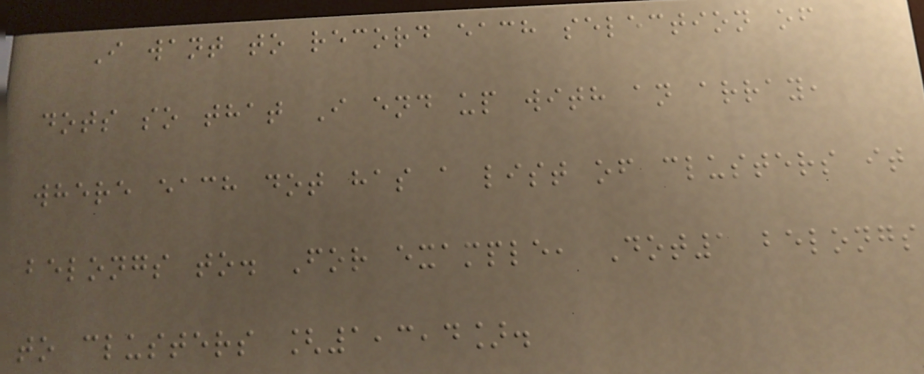I want to record each selection of
dots so that I end up with an array,
where each dot has a list of clusters it
belongs to. For example, Dot1 belongs
to clusters [1,3,4].
